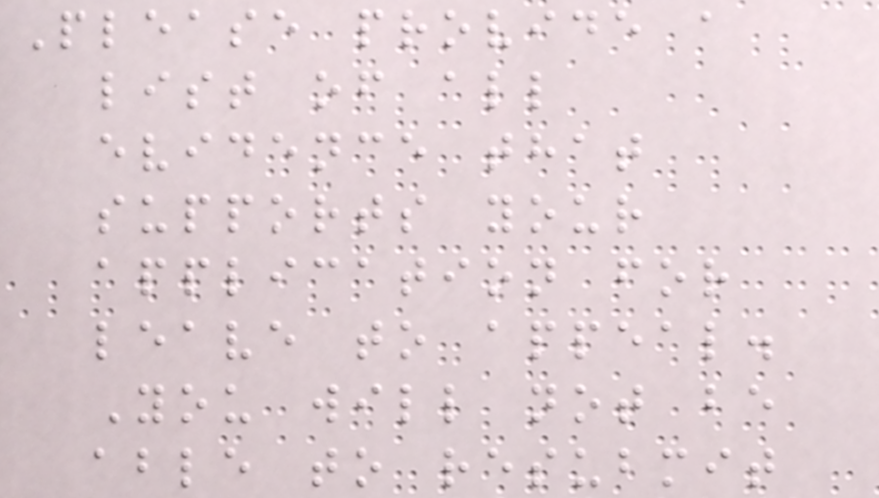Please provide a
list of all
evidence that
supports your
application for
leave to appeal.
You will not be
able to resubmit
